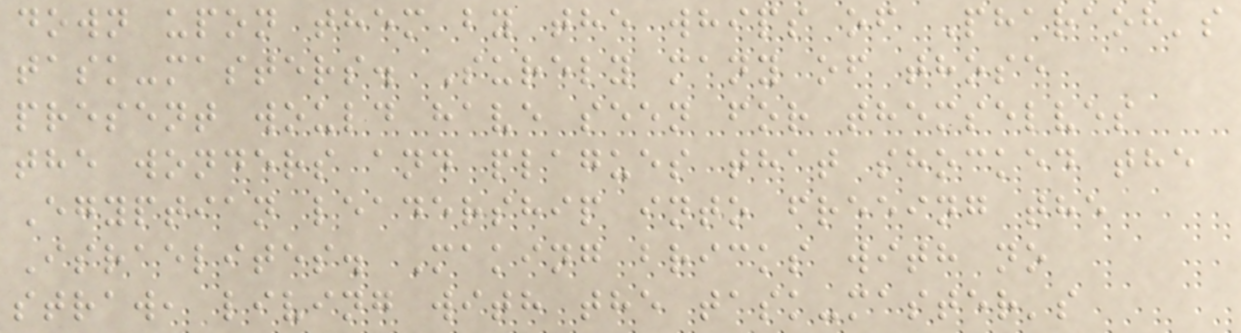down upon them by the whips of Pharaoh's
task-masters. Surely many of those
present would have seen for themselves
the wonders and plagues that shocked the
Egyptian leadership into freeing the
Israelites. Making bricks with no
straw, living with the task-master's
